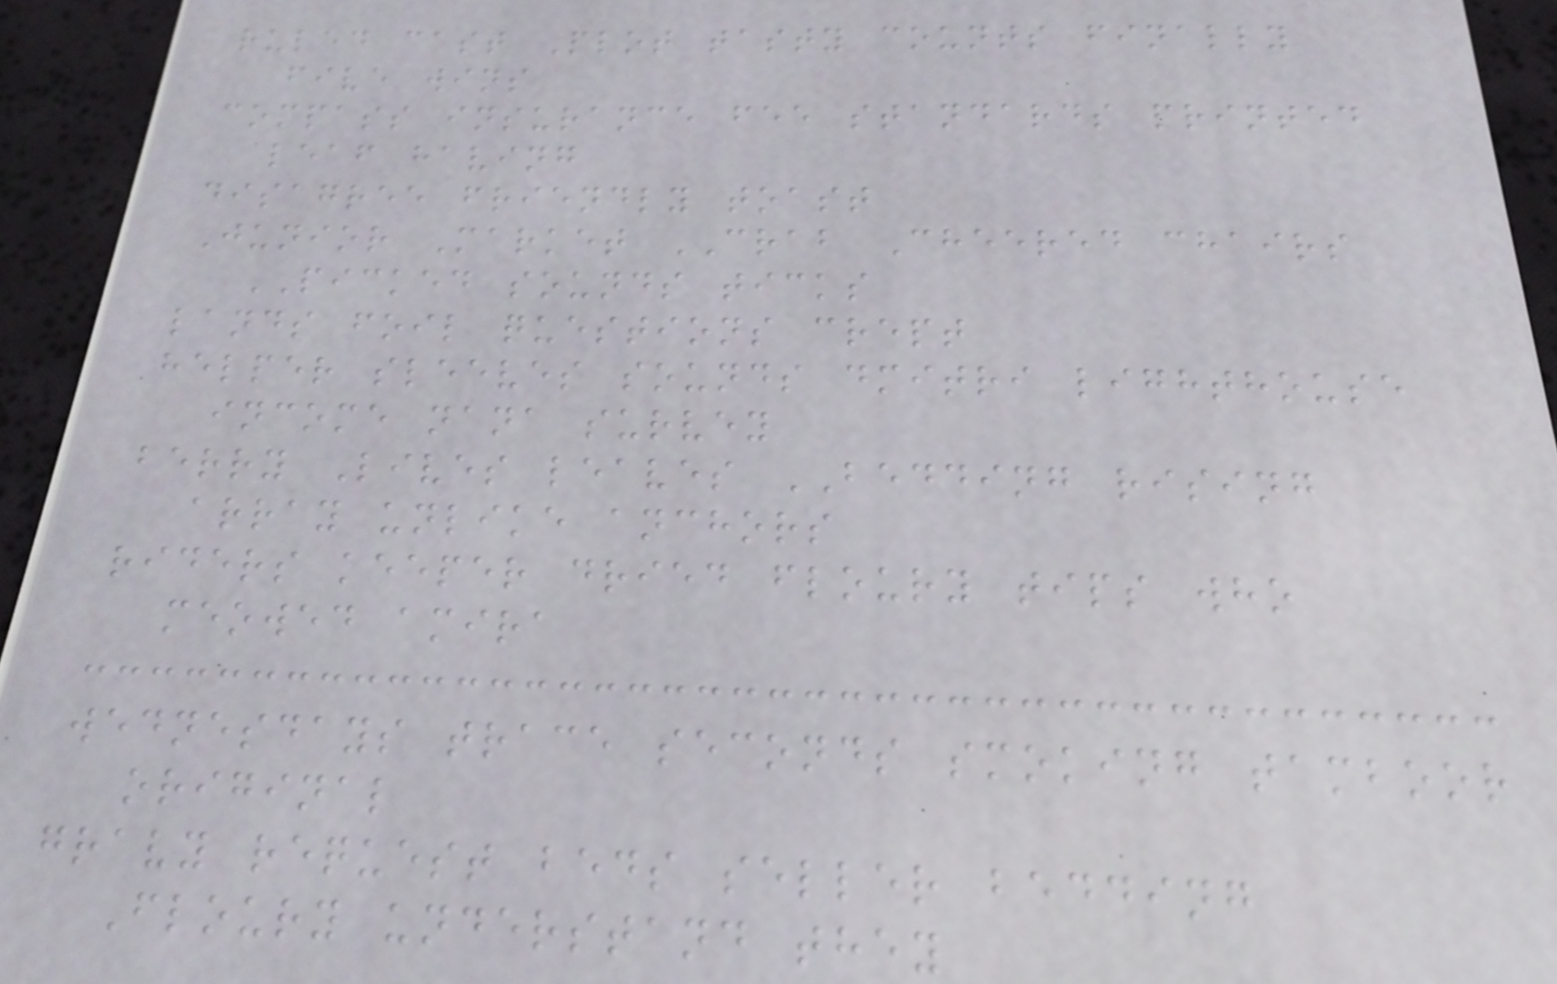ruled cast Plot tasty counts finally
five wins
compass insurance fee standards printed
leaf having
disagree friendly toast
Junior Market CRAB Cheered chairs
PICKED sounds ticks
lands foil questions crept
helper sleeves sounds dmitri lighthouse
income nana survey
berry Lives leaves BEDDING rising
array unlike anchors
riders keeper dried floury tips who
meowed amira
wednesdays trace seconds smoking tamboor
original
gravy request beds seller bedding
Floury understand they
